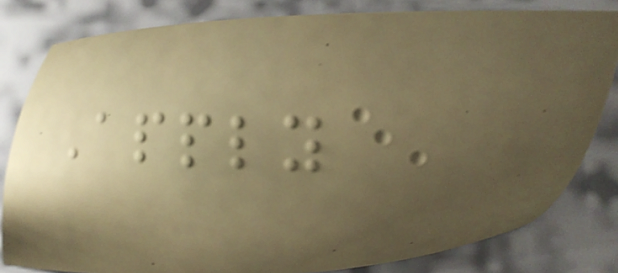Apply
